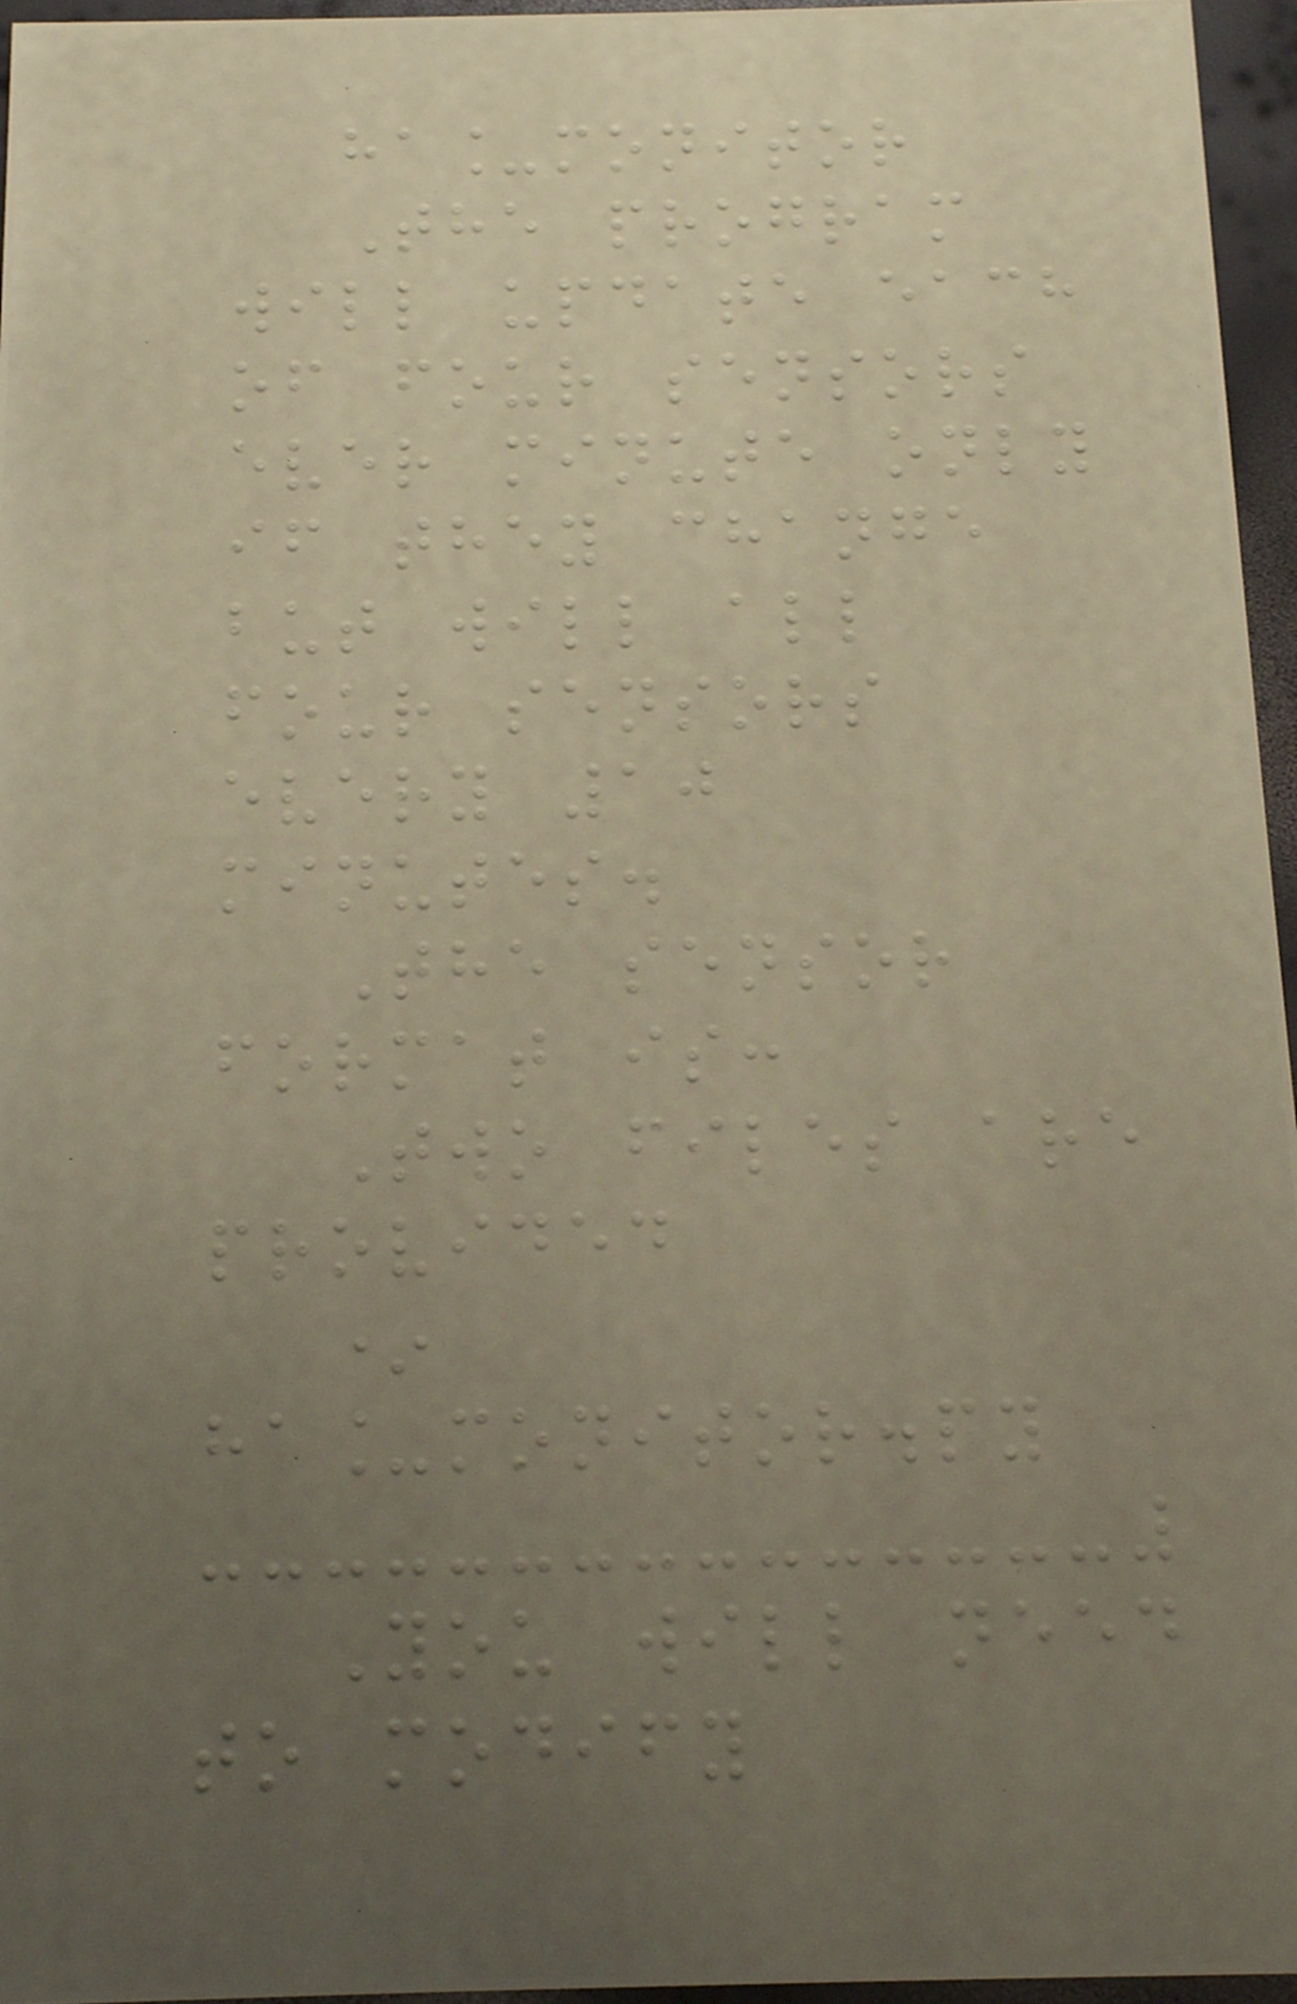ha_monitor
The program
will update each
of four sensors
ever minute only
if they change
but will all
four sensors
every 10
minutes.
The sensor
format is:
Two files are
provided
*
ha_monitor.py
You will need
to modify
